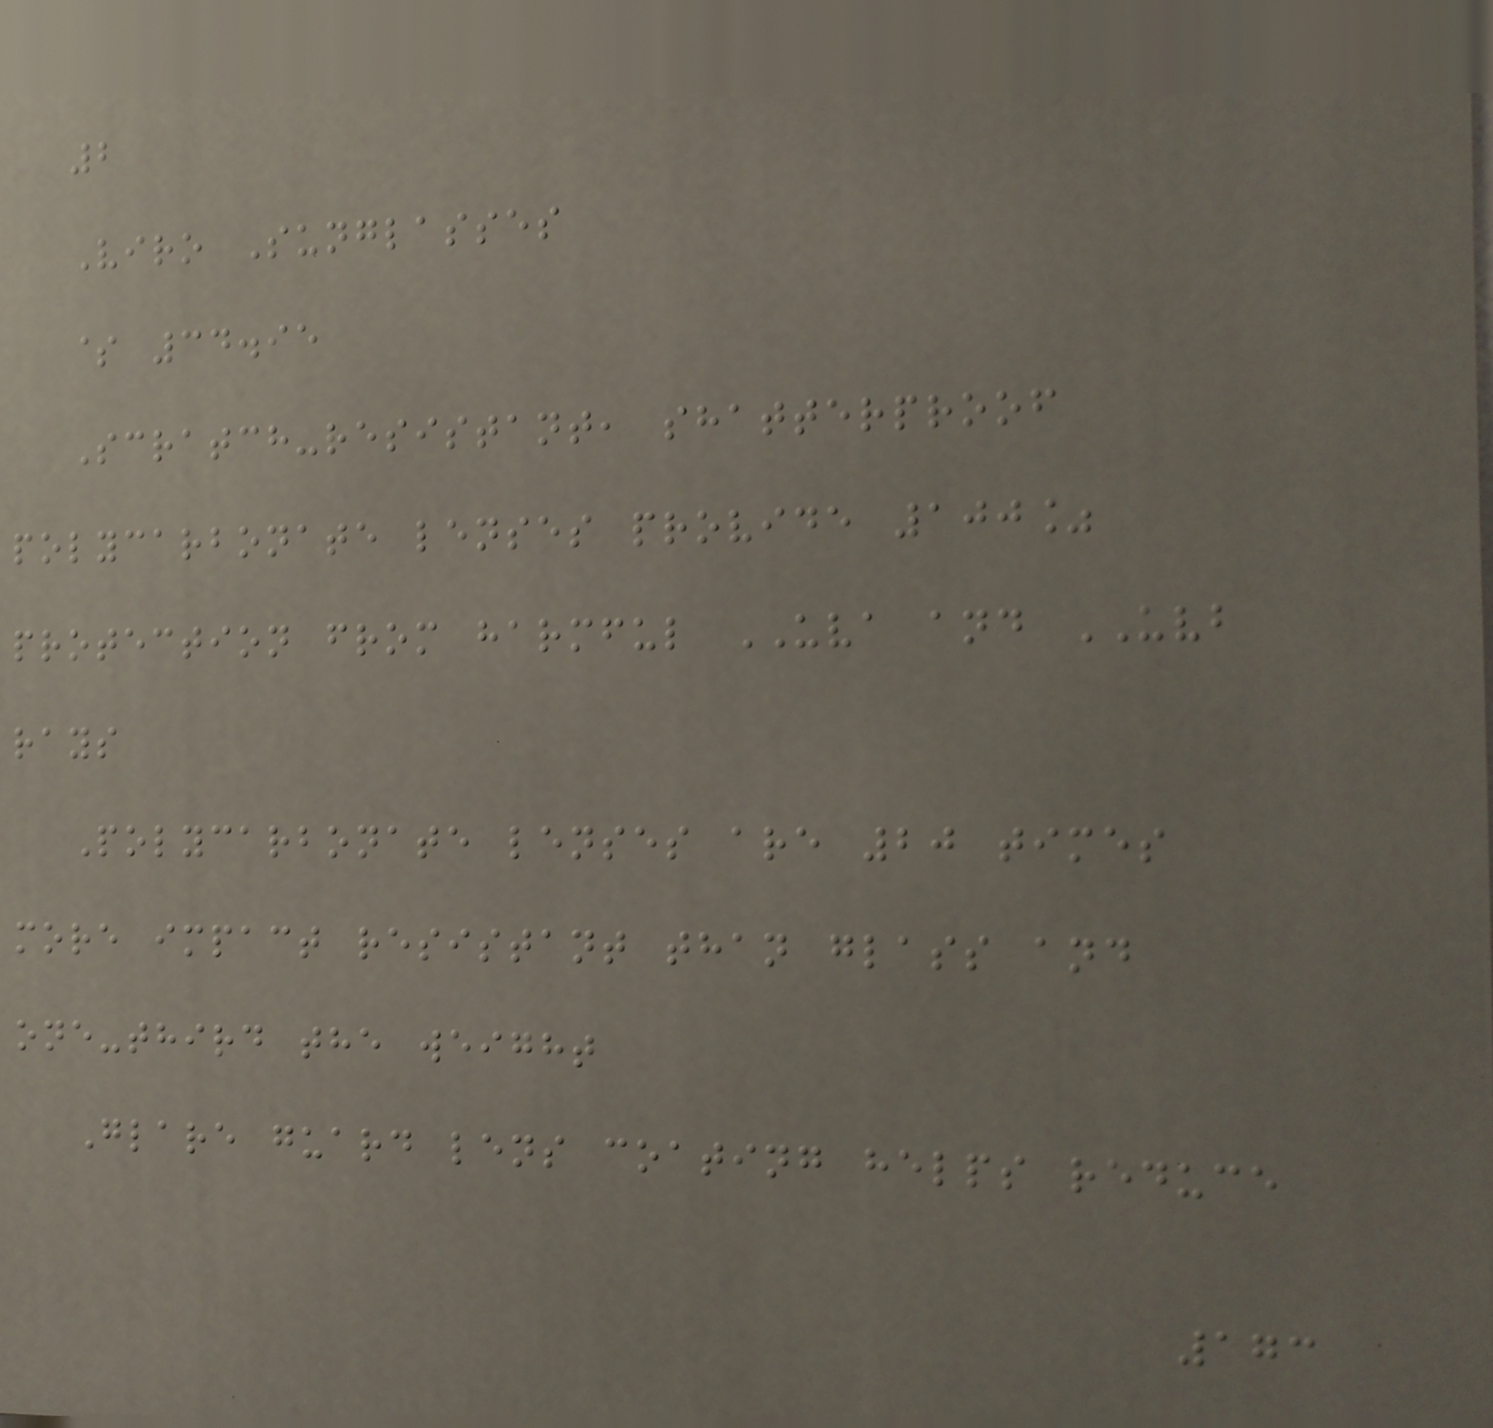2
Viro Sunglasses
$ 34.95
Scratch-resistant, shatterproof
polycarbonate lenses provide 100%
protection from harmful UVA and UVB
rays
Polycarbonate lenses are 20 times
more impact resistant than glass and
one-third the weight
Glare guard lens coating helps reduce
173
